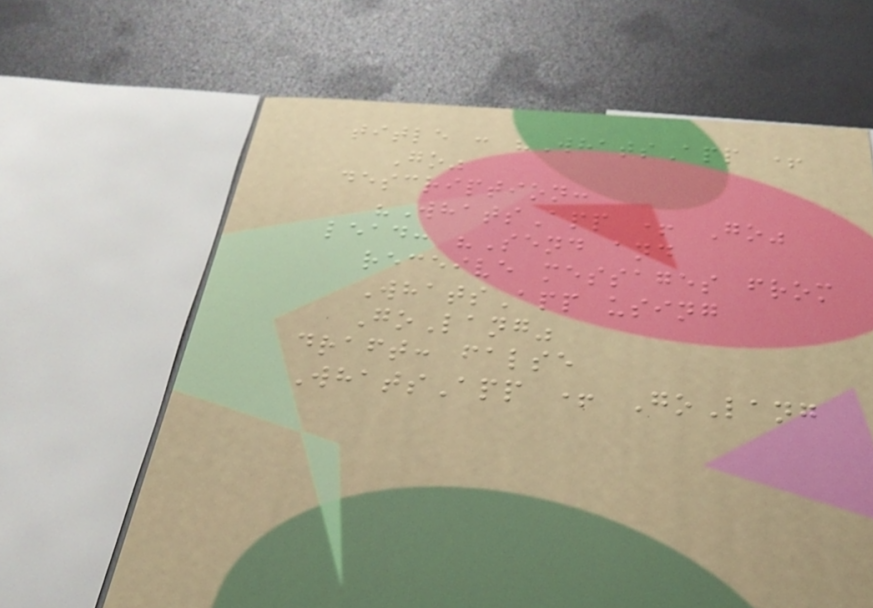title : "WhatsApp +
Go"
description:
"WhatsApp + Go"
lead: "Send and
receive messages from
WhatsApp using
GoLang"
draft: false
WhatsApp + GoLang
